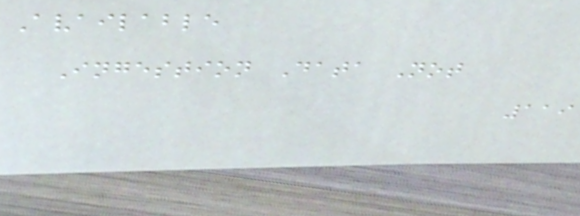Available
Ingestion Data Not
119
